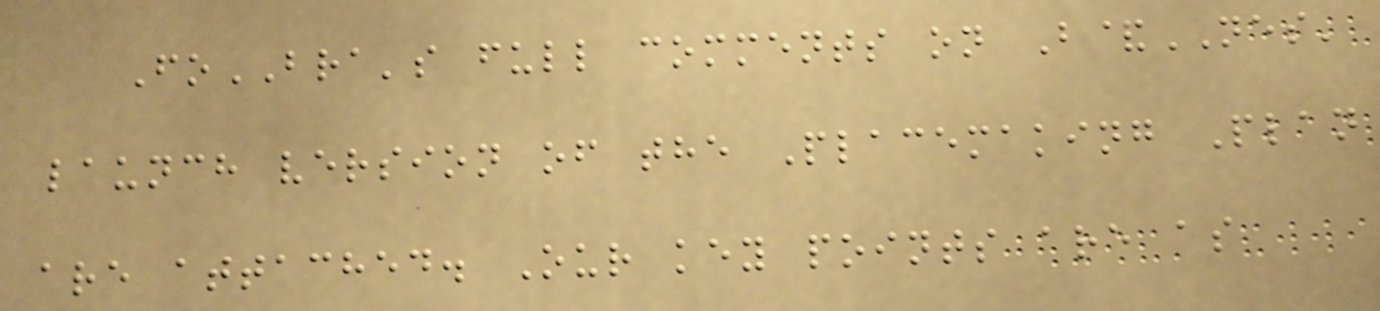FoBRA's full comments on B&NES'
launch version of the Placemaking Plan
are attached. Our key points are as
